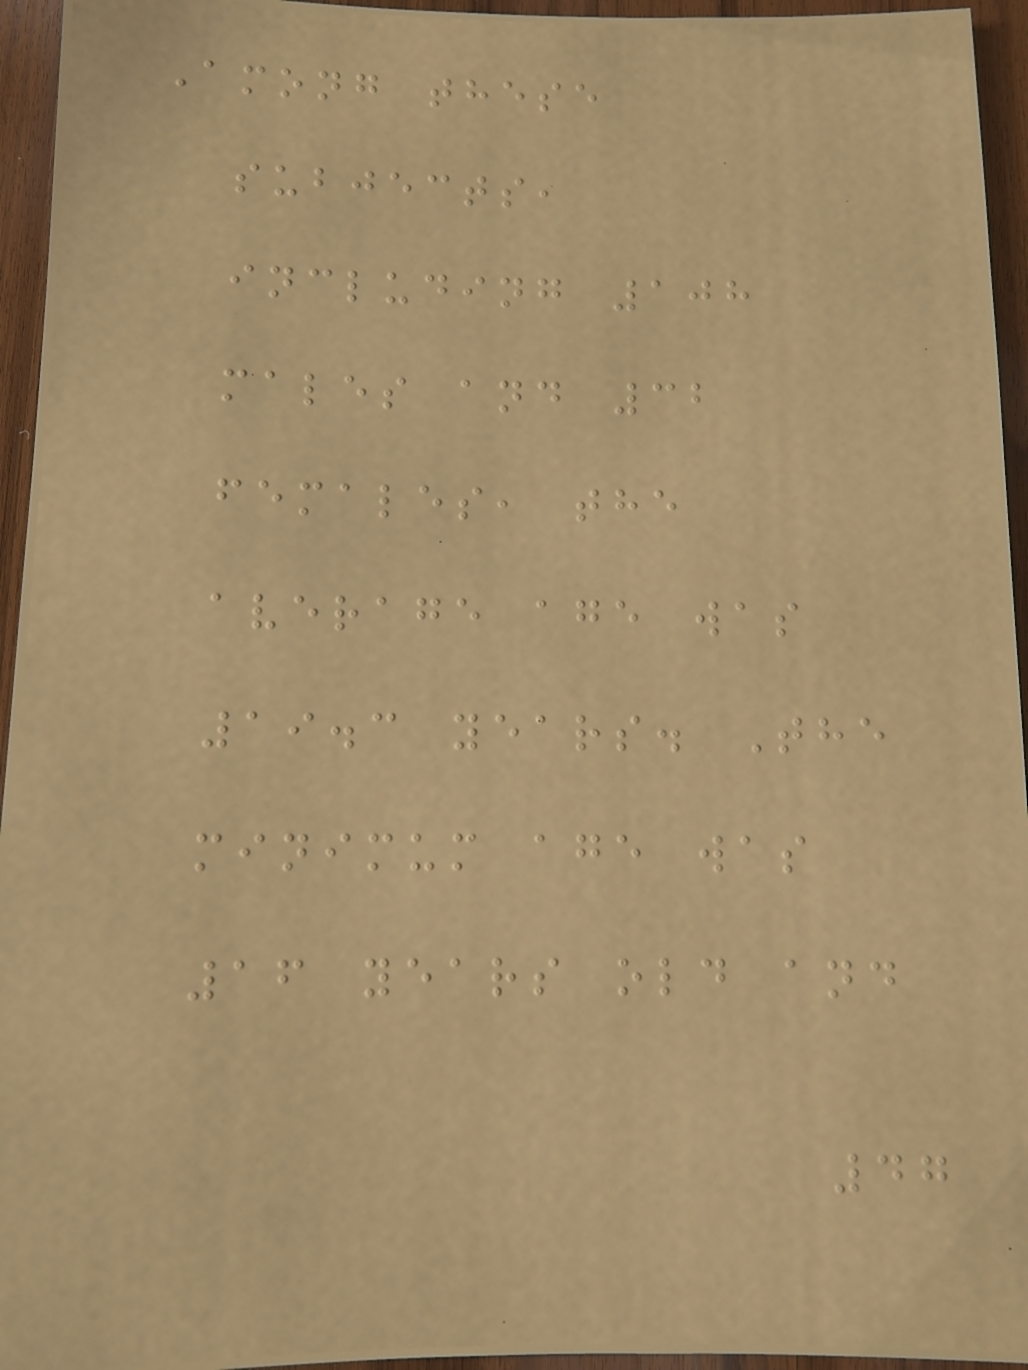Among these
subjects,
including 108
males and 32
females, the
average age was
19.3 years. The
minimum age was
16 years old and
47
